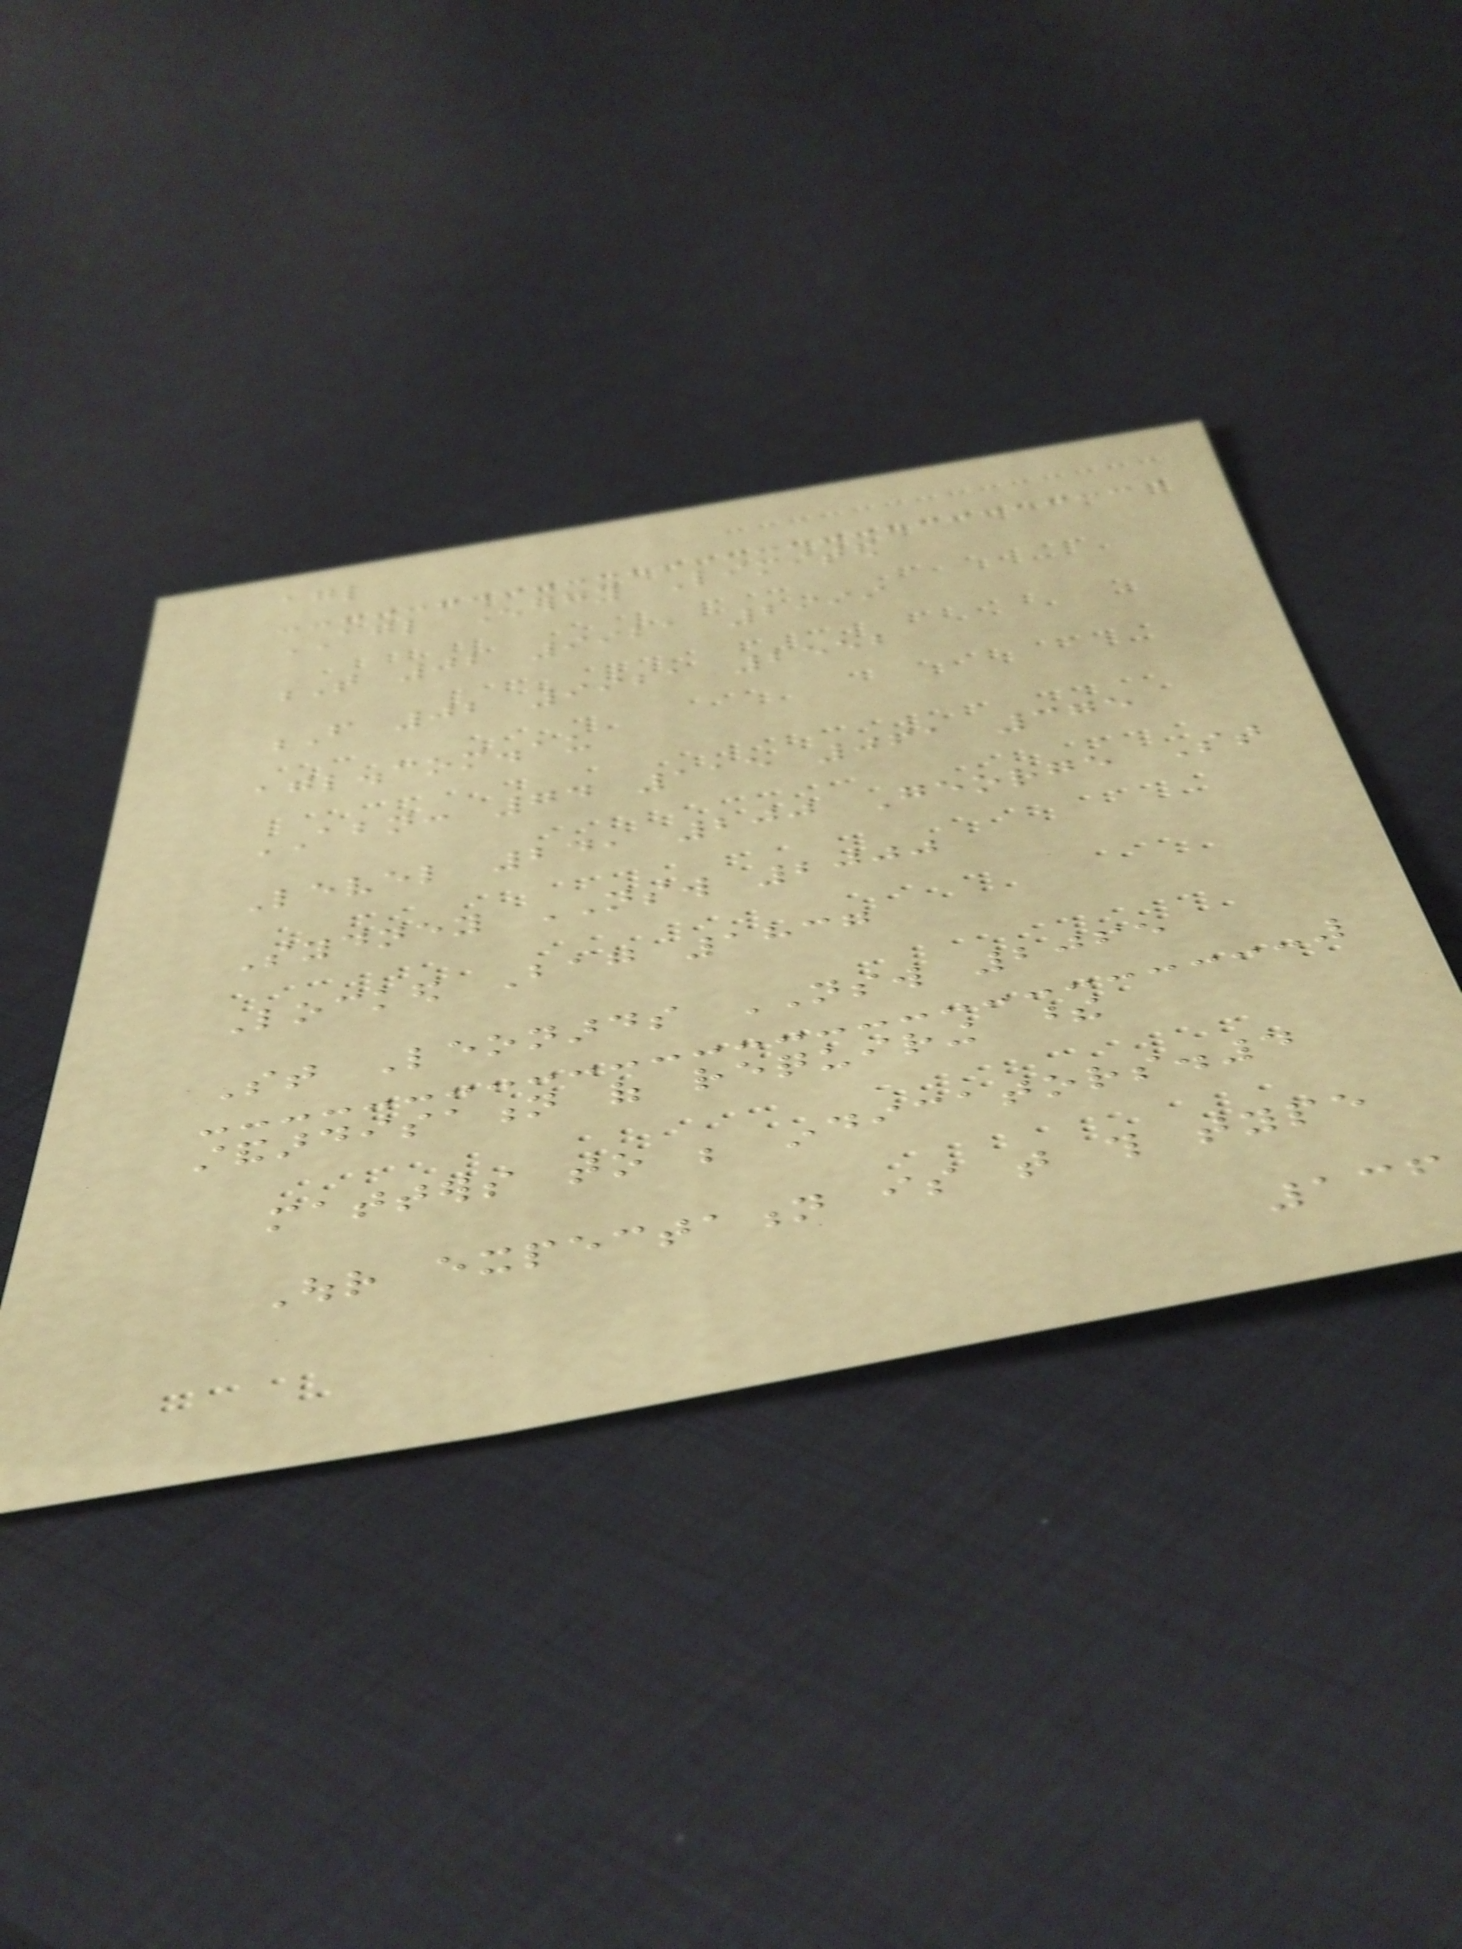agl
AGL Energy Limited
T 02 9921 2999
F 02 9921 2552
agl.com.au
ABN: 74 115 061 375
Level 24, 200 George St
Sydney NSW 2000
Locked Bag 1837
St Leonards NSW 2065
standardisation of requiring these
matters to be indicators.4
Our expectation is that this type
136
